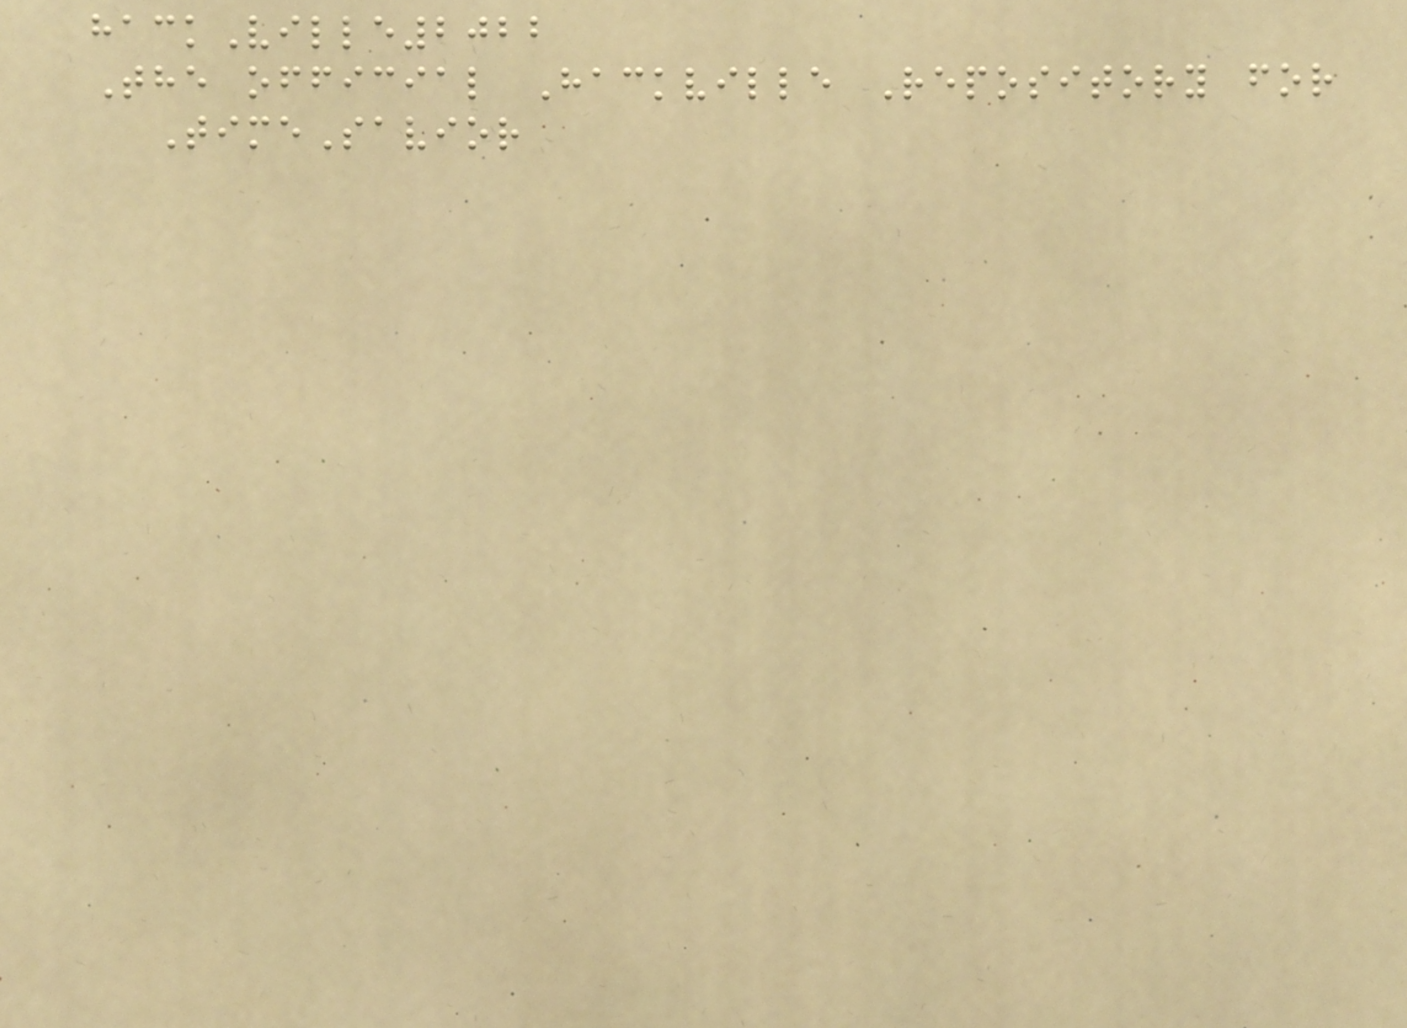hackVille2022
The official Hackville Repository for
TimeSavior
